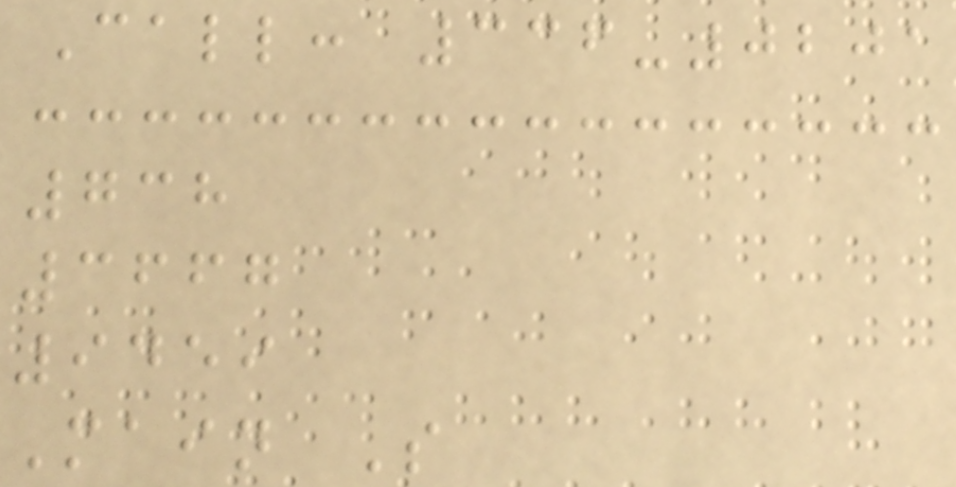Call: 336-0201
738
3667
9459
Main S
